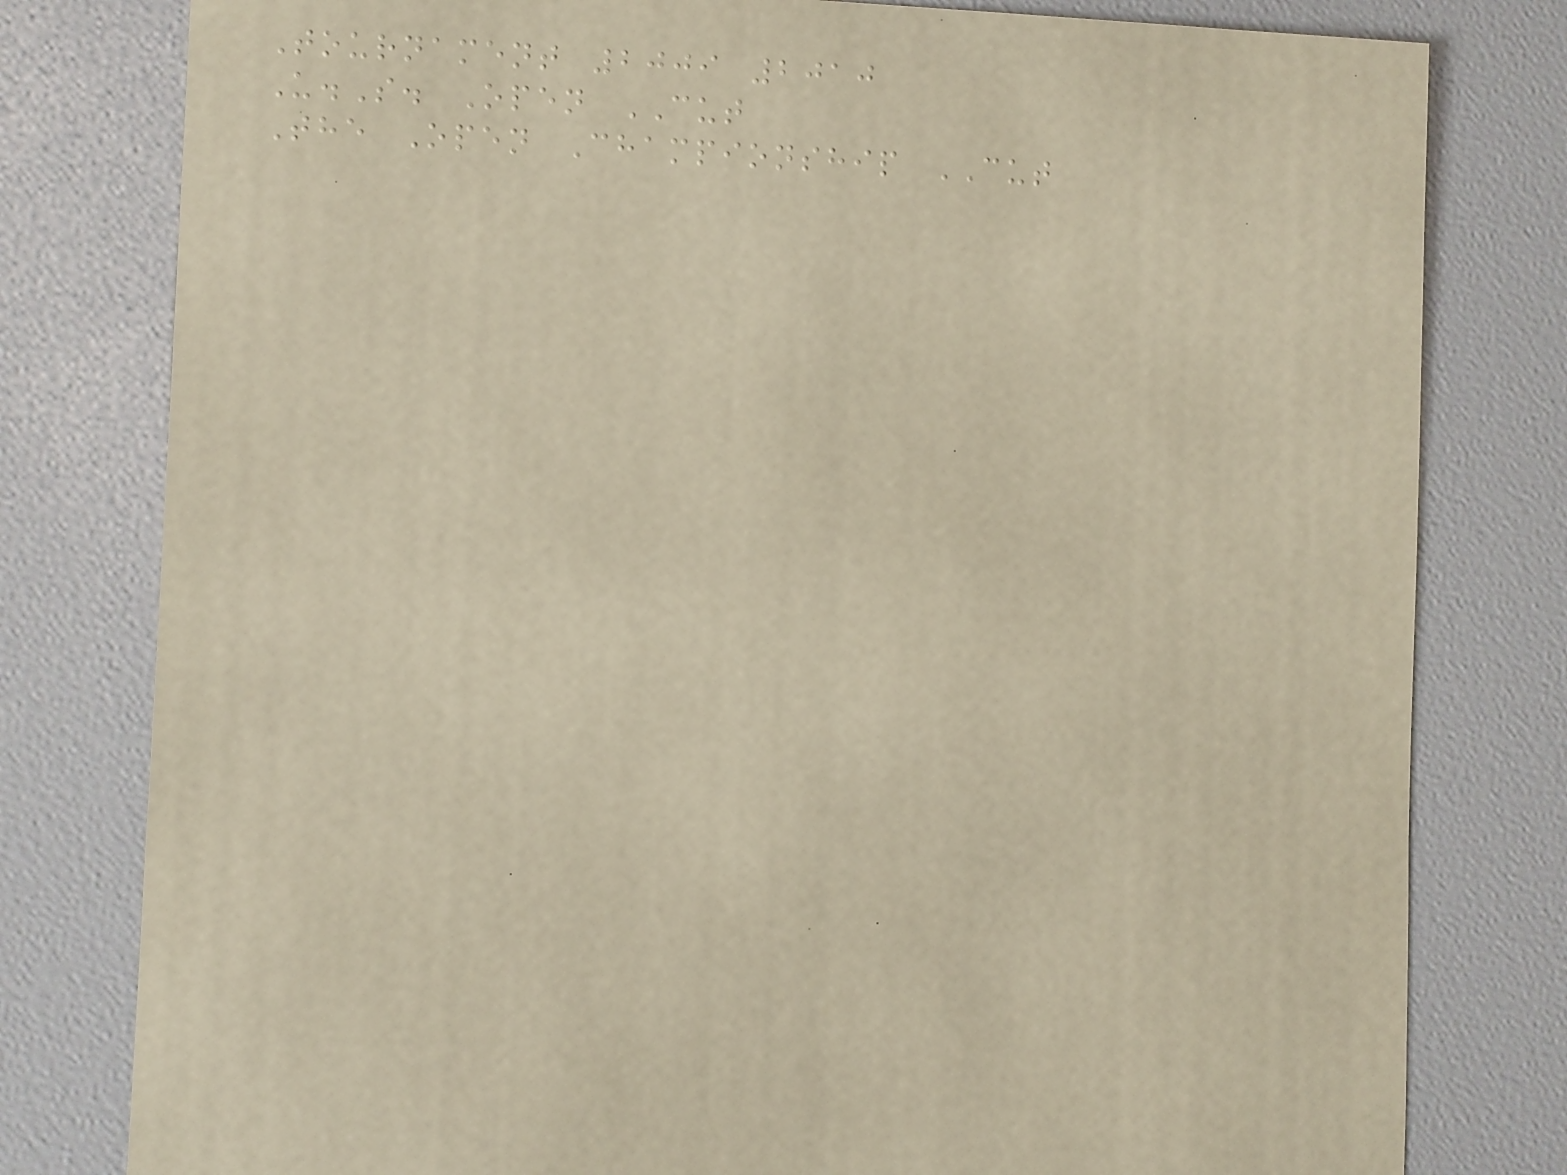Tournament 2009 2010
U.S. Open CUT
The Open Championship CUT
